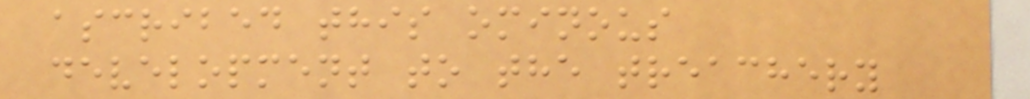ascribed this ominous
development to the treachery
